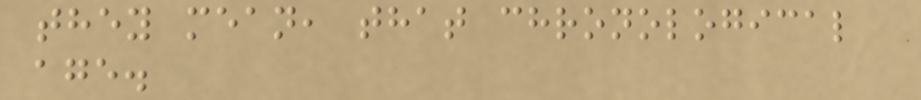they mean, that chronological
age.
